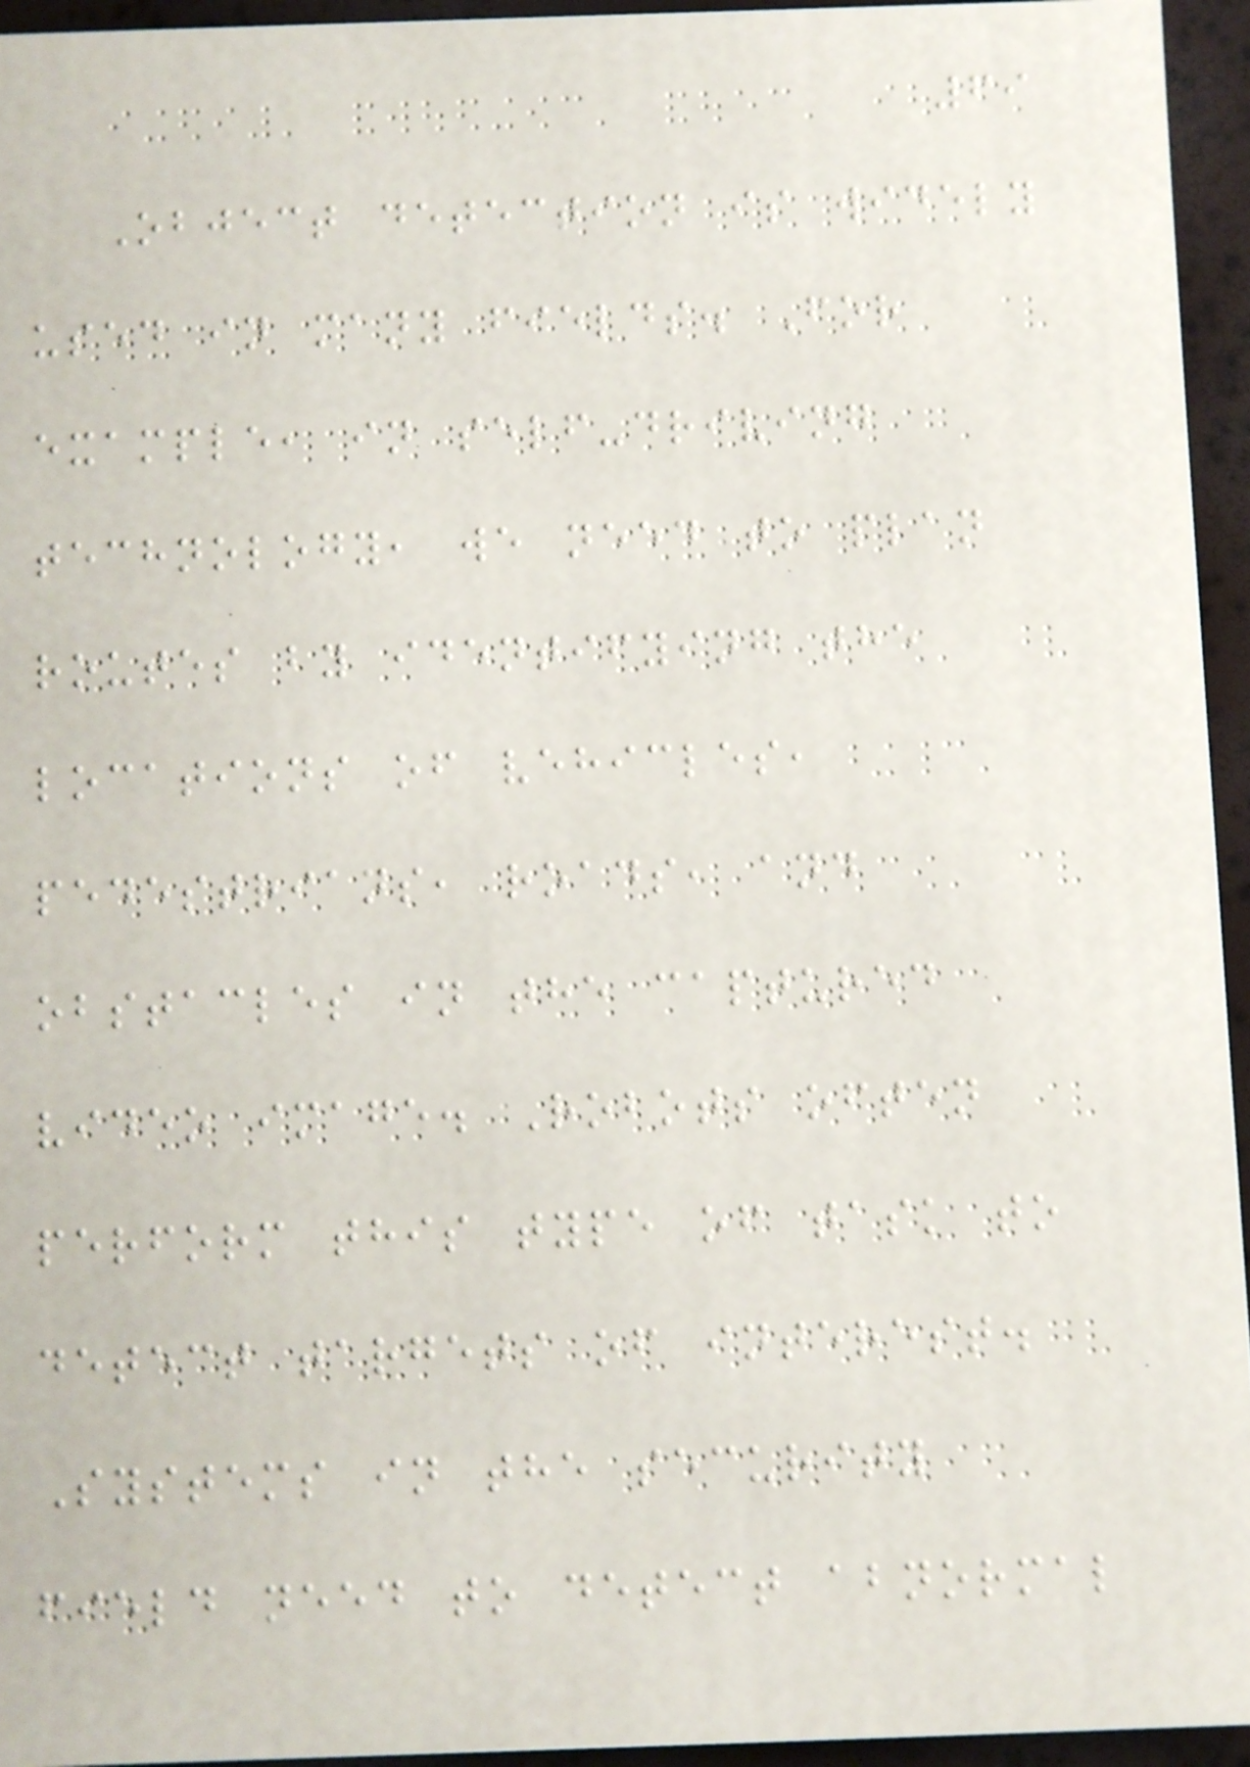69
Object detection is widely
used in many fields. For
example, in self-driving
technology, we need to plan
routes by identifying the
locations of vehicles,
pedestrians, roads, and
obstacles in the captured
video image. Robots often
perform this type of task to
detect targets of interest.
Systems in the security
field need to detect abnormal
